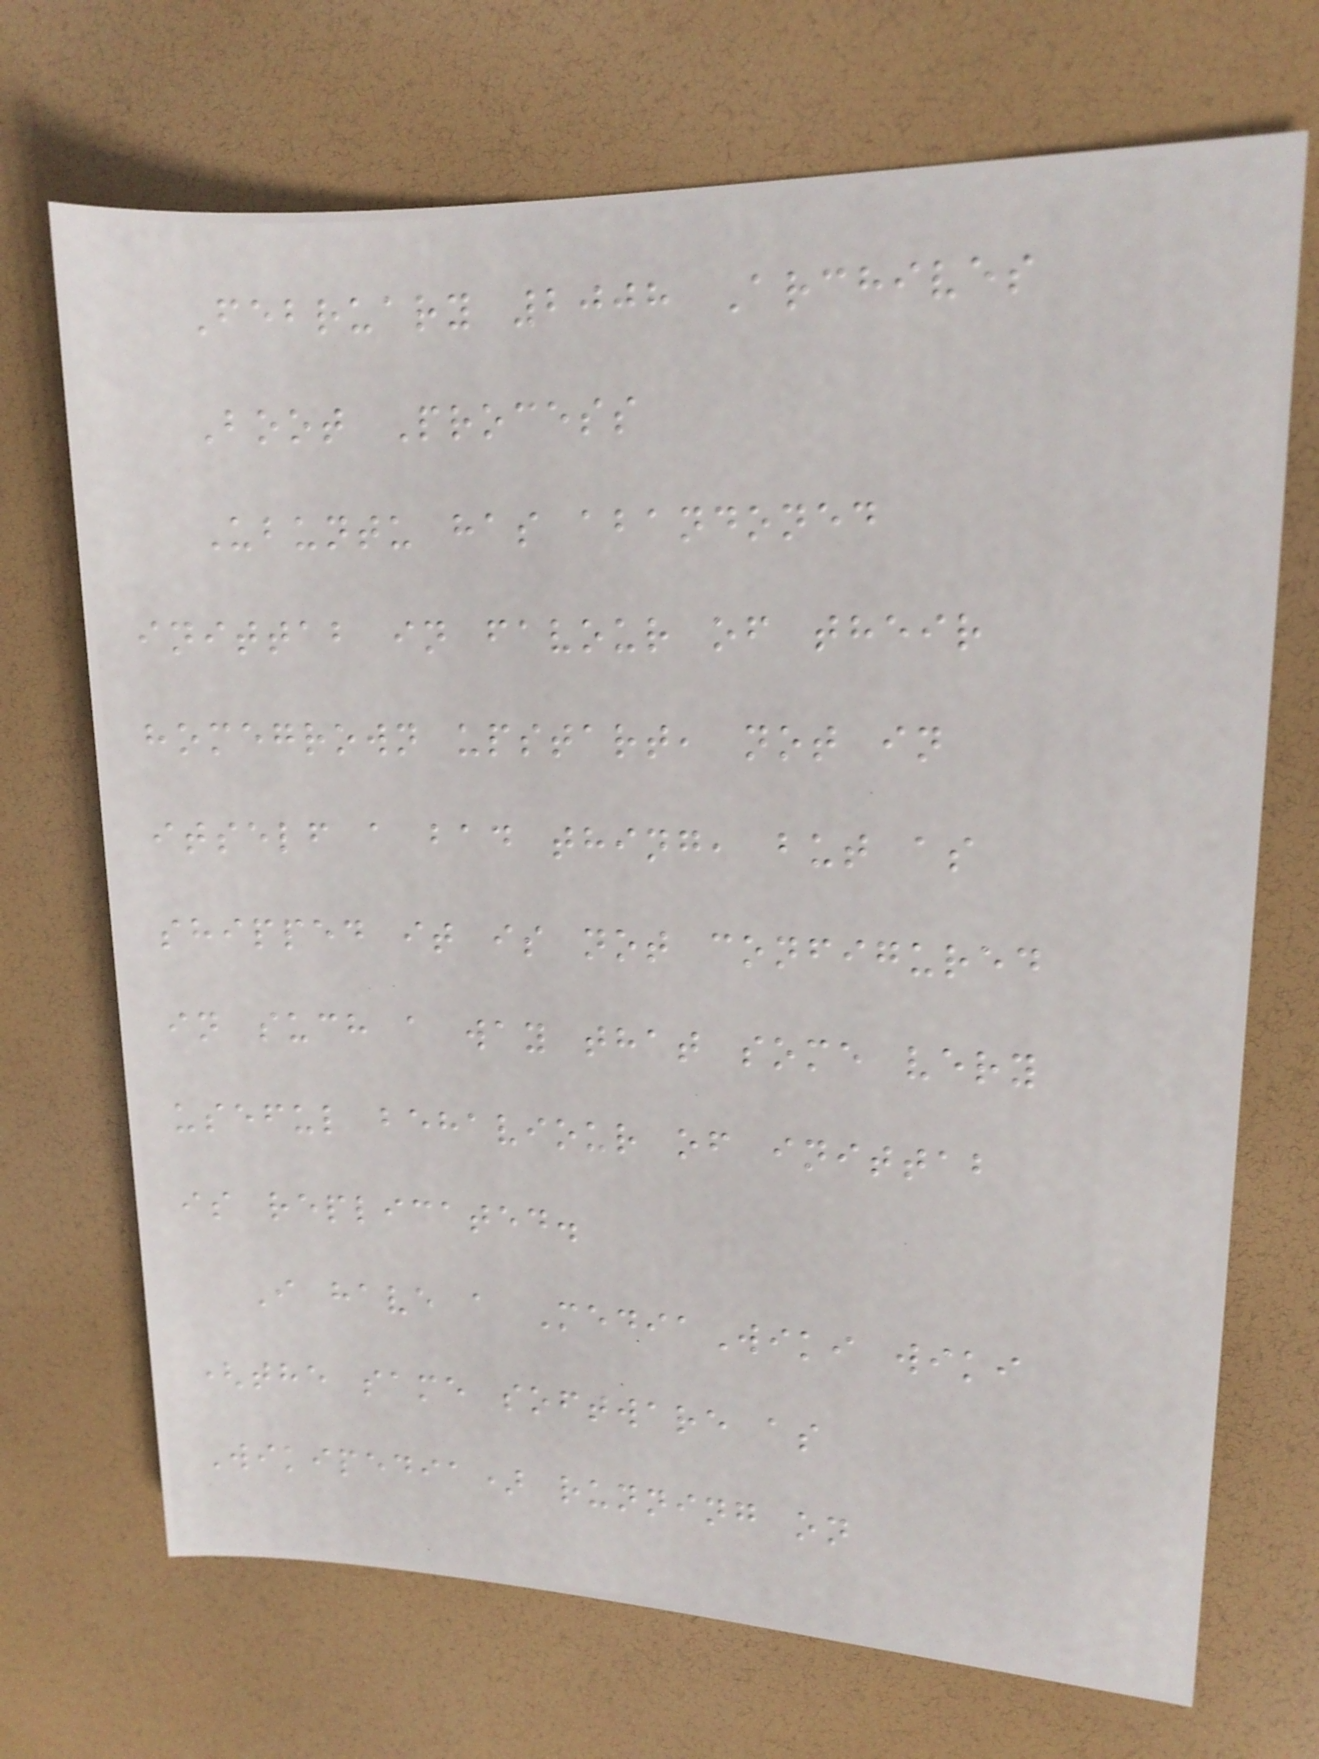February 2008 Archives
Boot Process
Ubuntu has abandoned
inittab in favour of their
homegrown upstart, not in
itself a bad thing, but as
shipped it is not configured
in such a way that some very
useful behaviour of inittab
is replicated.
I have a MediaWiki wiki
(the same software as
Wikipedia) running on
